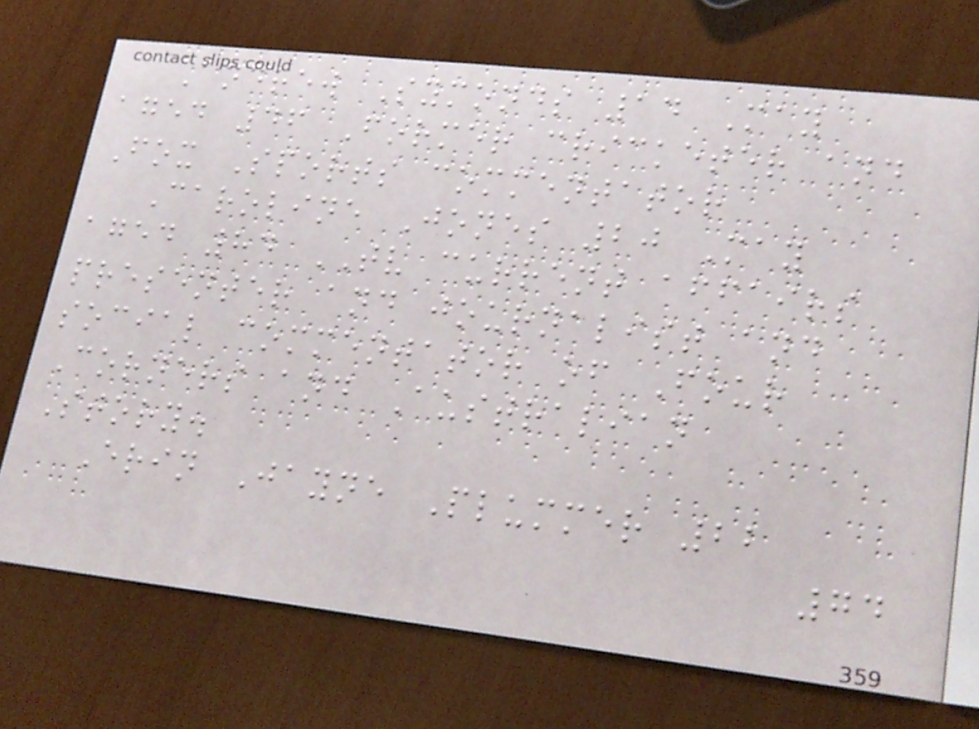Andrew Symonds 14 May
aged 46 Former cricketer and
Fox Sports commentator
Caroline Jones 20 May
aged 84 TV current affairs
presenter and journalist and
social commentator of Four
Corners and Australian
Story.
Erin Jayne Plummer 22
74
